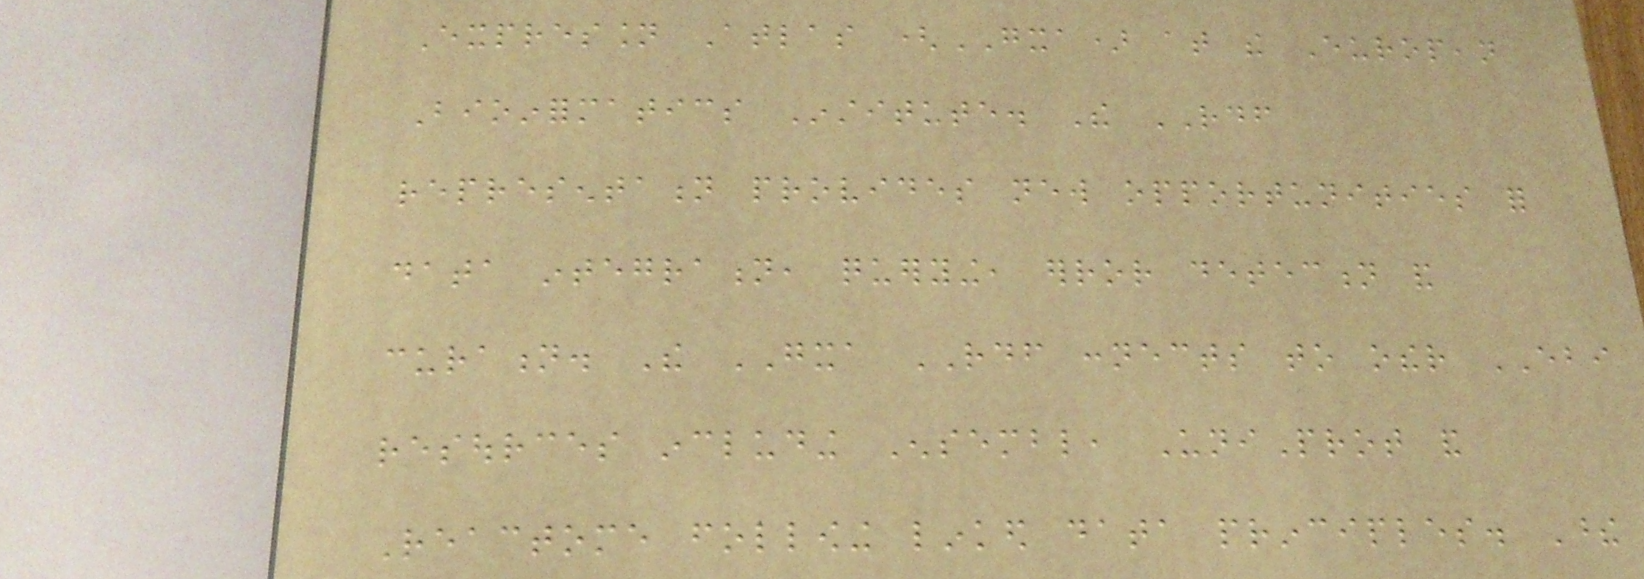Expression Atlas (GXA) at the European
Bioinformatics Institute. The RDF
representation provides new opportunities for
data integration, querying, error detection and
curation. The GXA RDF connects to other EBI
resources including Ensembl, UniProt and
Reactome following linked data principles. These
